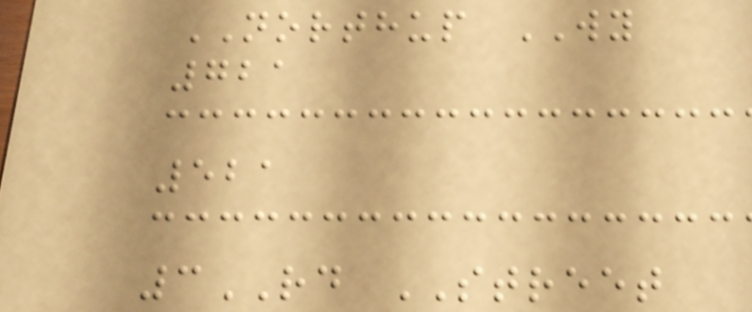NORTHUP WY
721
521
3RD STREET
